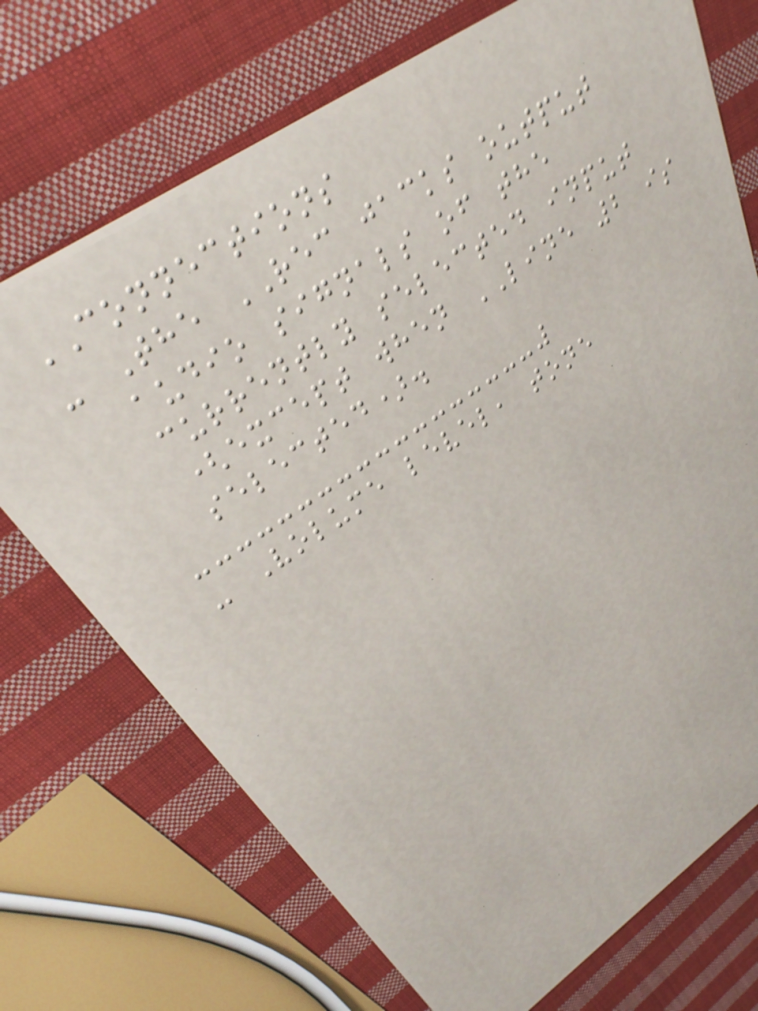CONNECTIONS
- The REC jacks output
audio signals of the
currently selected input
(except when LINE 2 is
selected).
- Volume level, tone
